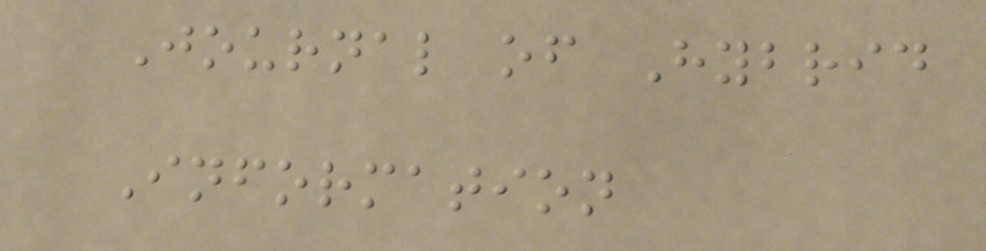Journal of Hybrid
Information
